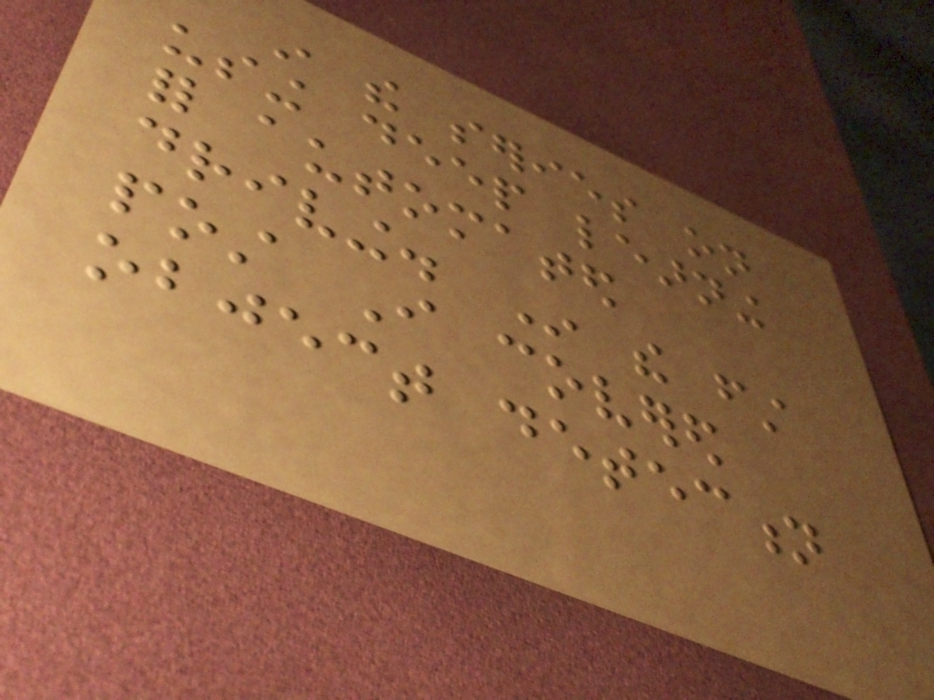in the series on
using deep learning
for automated
driving. In the first
post I covered
object detection
